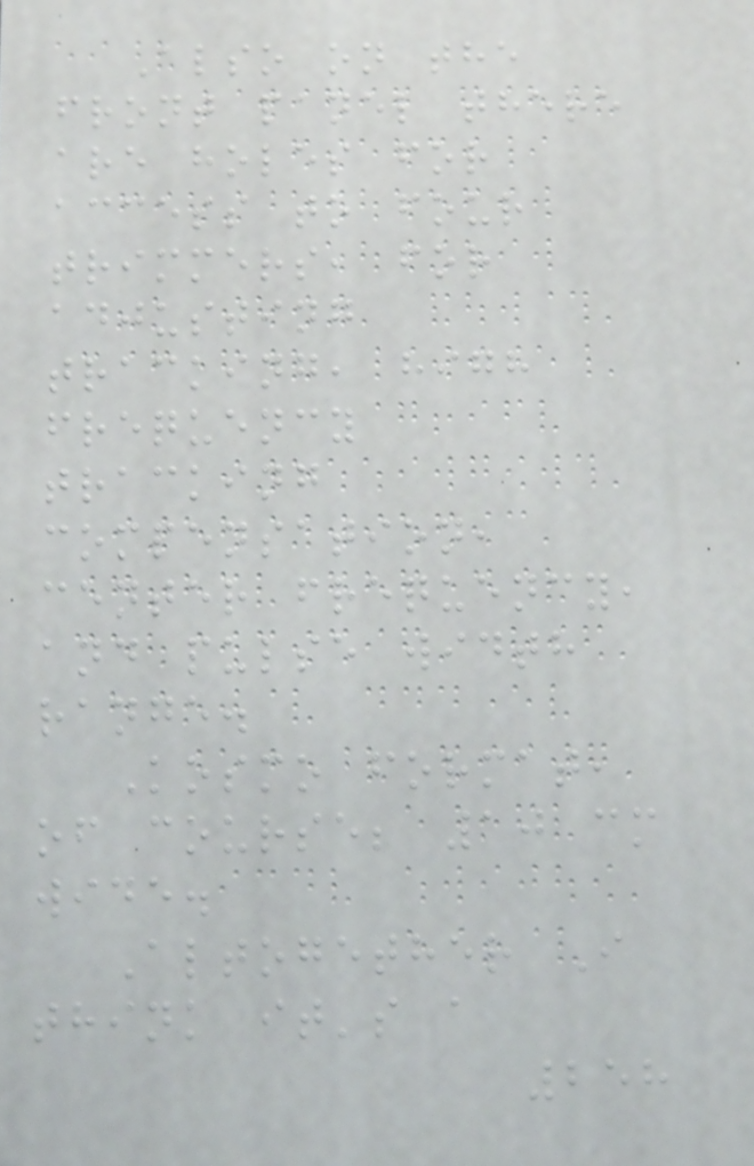Also on the
front panel there
are holes for
access to four
trimmers, for
adjusting
tracking, high
frequency
tracking
compensation,
center frequency,
and pulse width
range.
Kosmo format,
of course; 10 cm
wide.
Altogether I
think it's a
258
